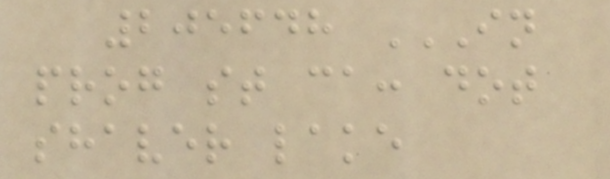205648 IN
PROG ST CA: DOT
SHAVER LAKE
